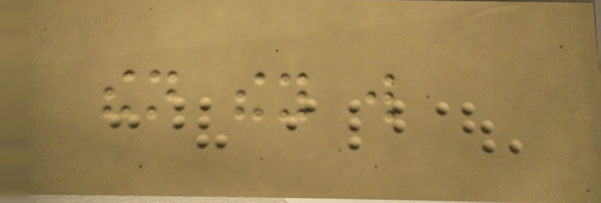then they will
